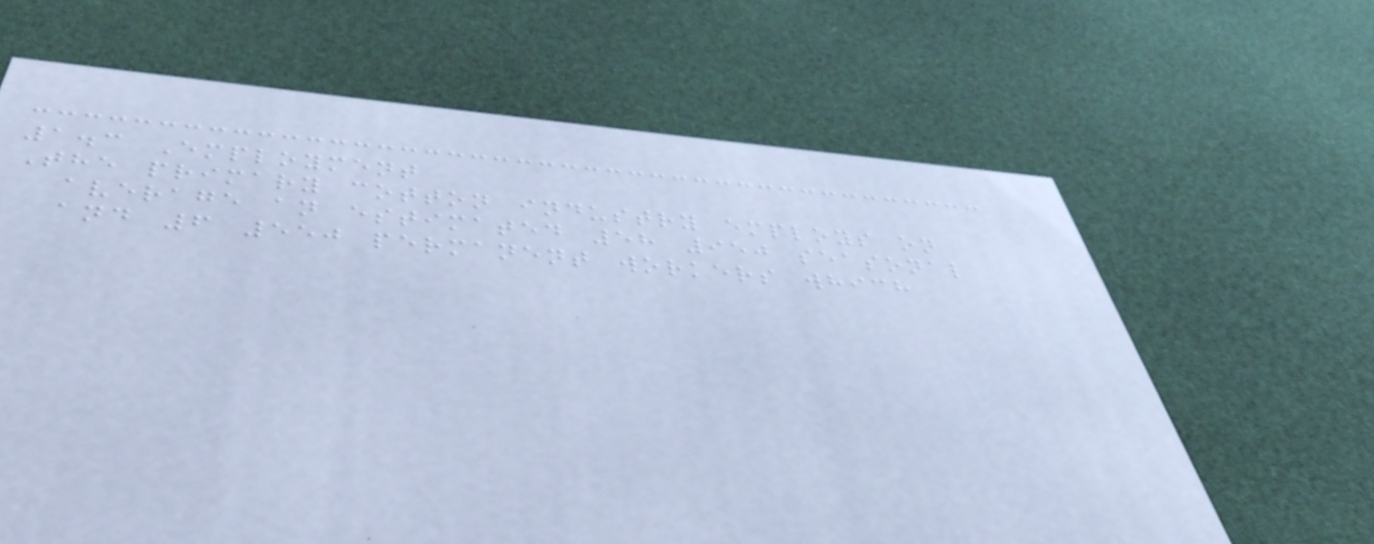1.3 Employment
The primary cotton industry employs on
average an estimated 58 950 seasonal
and 6 550 permanent workers which
